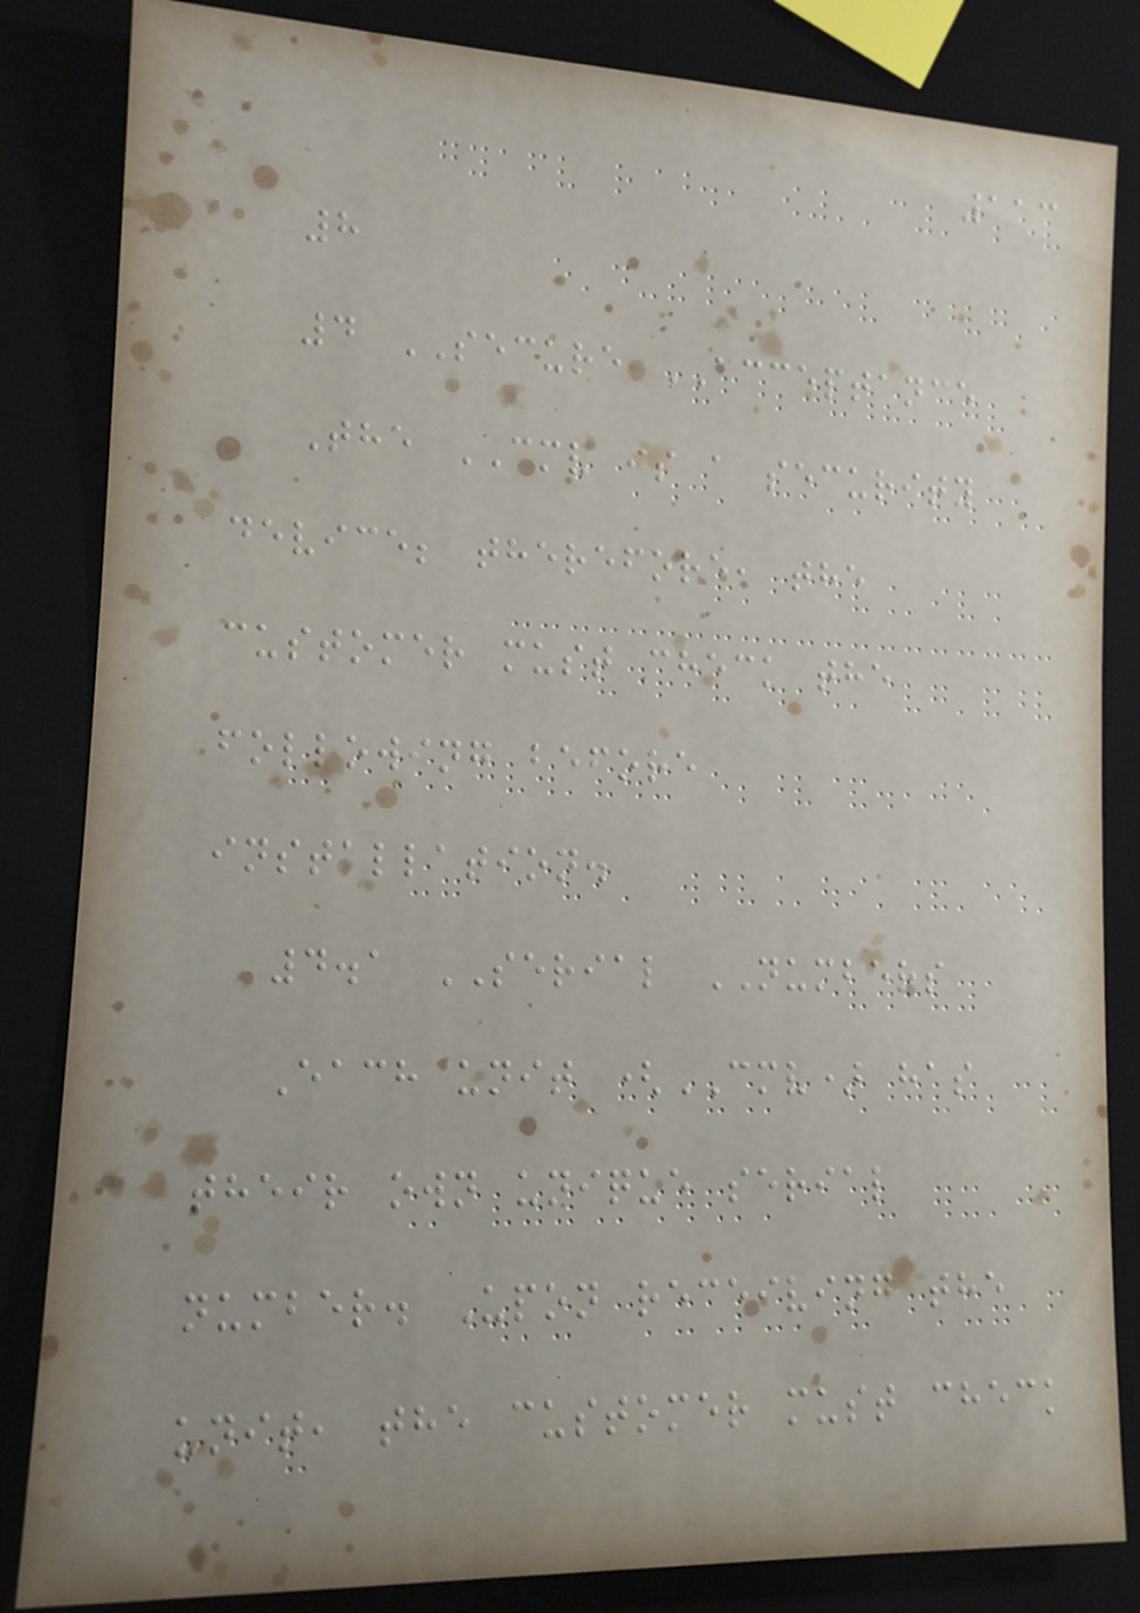113
8
4 SECURE ACCEPTANCE
The CMV is a security
device; therefore, the
customer must check the
following before
installation.
4.1 SERIAL NUMBERS
Each unit (CMV) has
their own unique serial
number. Upon receiving the
unit, the customer must check
